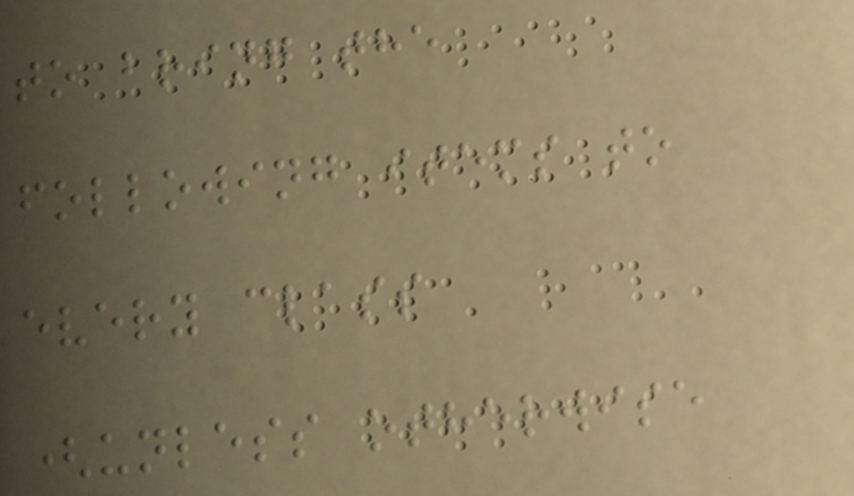to bring the
following items to
every class
(unless otherwise
